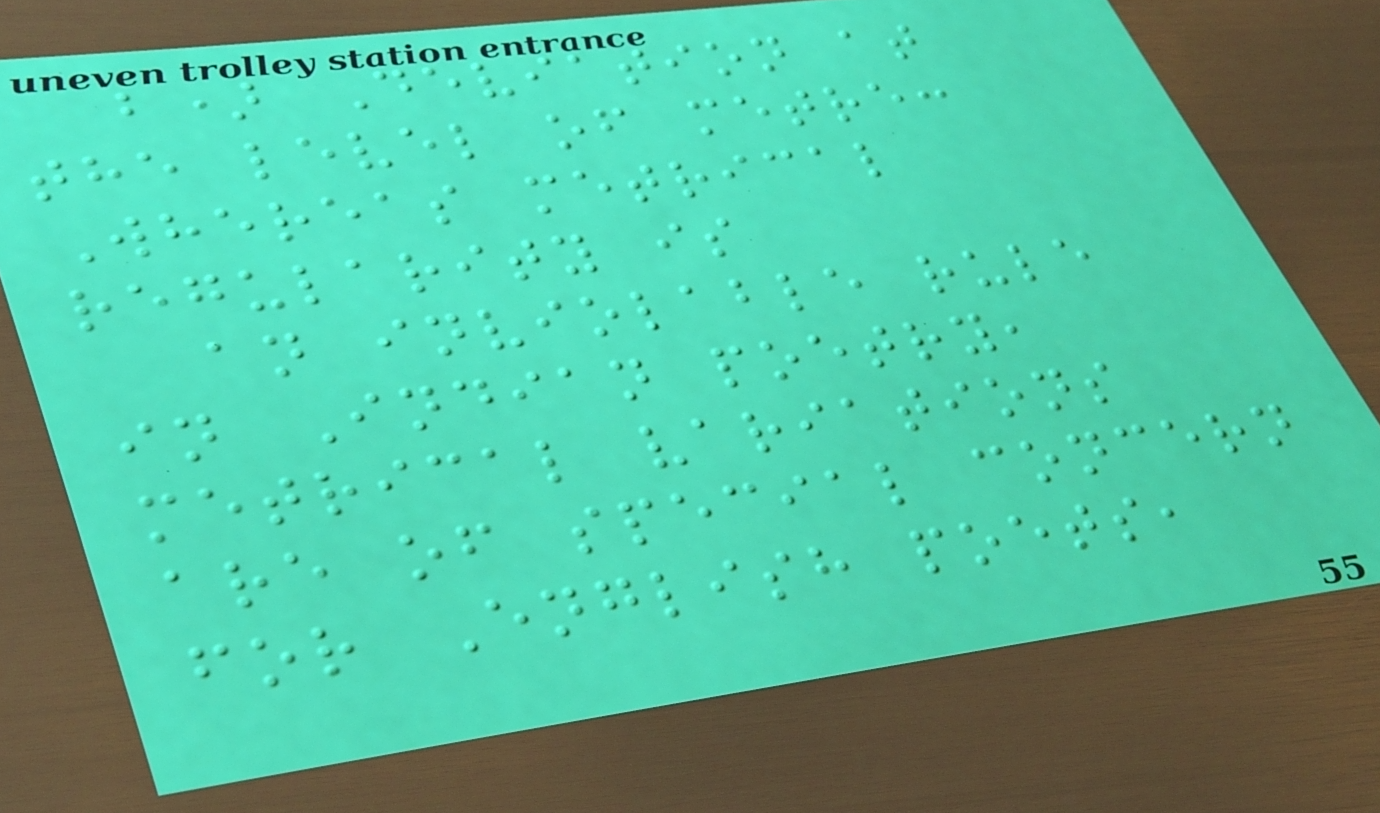b) Deviation at
the level of metre:
Whereas metrical
regularity is
an inviolable rule
in Indian poetry,
metrical variations
are of special concern
for English poets,
